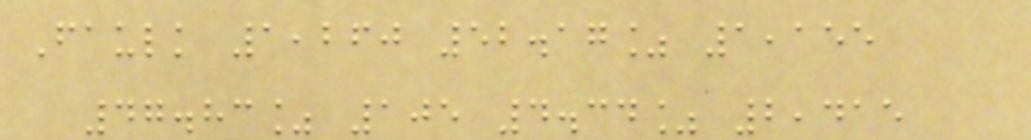Faulk 1,260 52.17% 1,155
47.83% 105 4.34% 2,415
